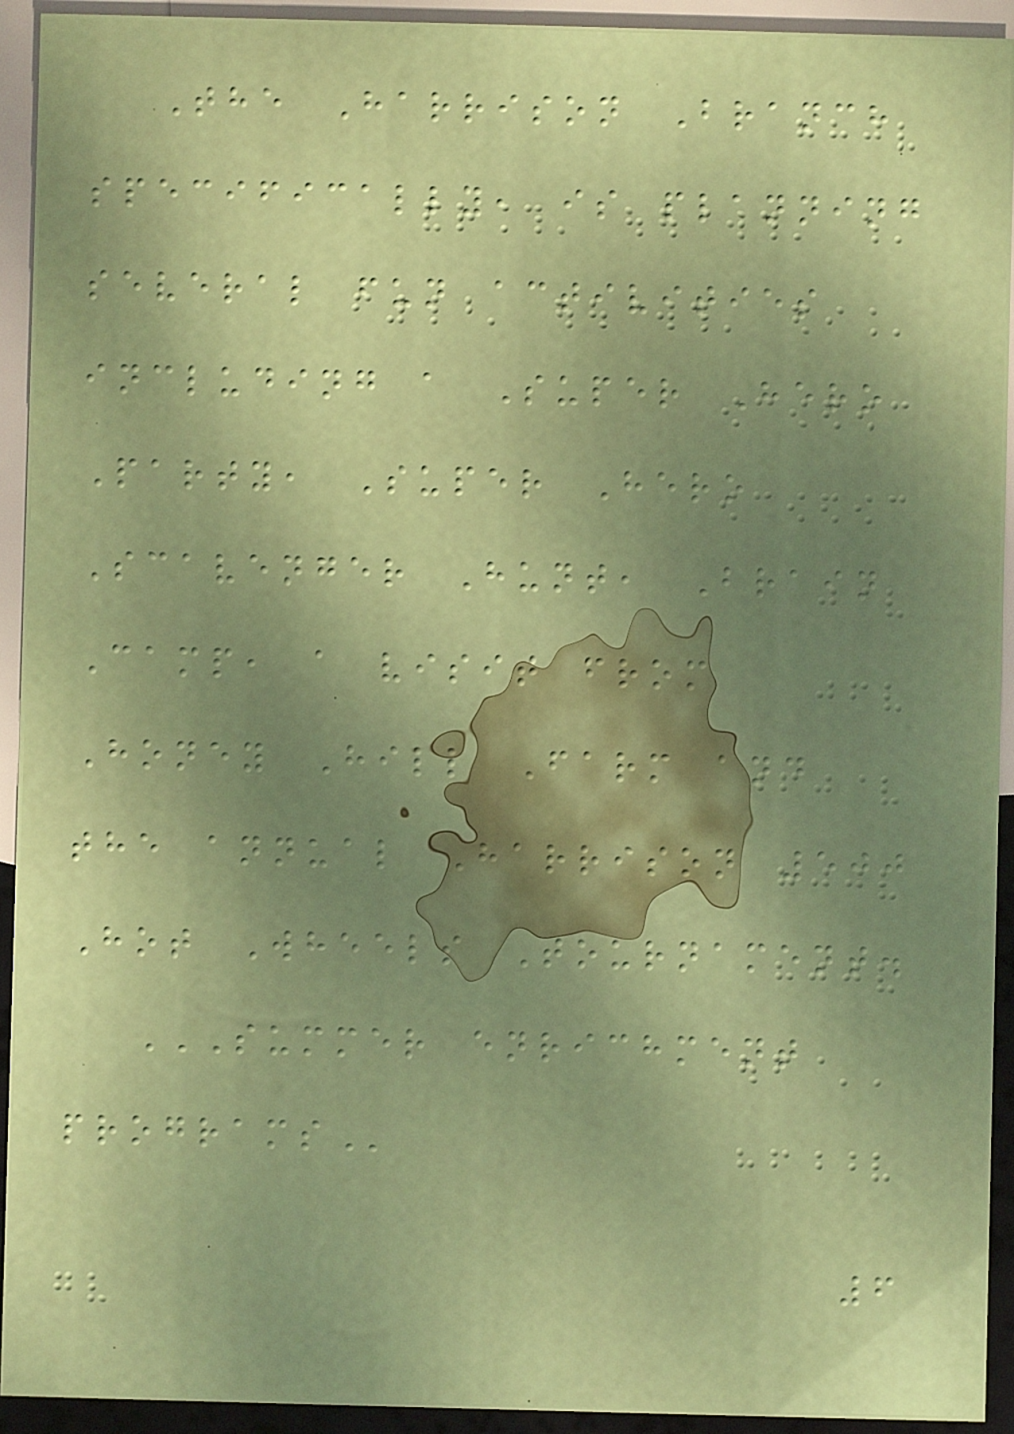The Harrison Branch
specifically, is planning
several fun activities
including a Super Hero
Party, Super Hero
Scavenger Hunt, Brain
Camp, a visit from
Honey Hill Farm and
the annual Harrison 500
Hot Wheels Tournament.
SUMMER ENRICHMENT
PROGRAMS
6
